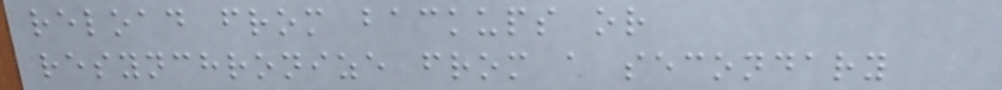reload from backups or
resynchronize from a secondary
